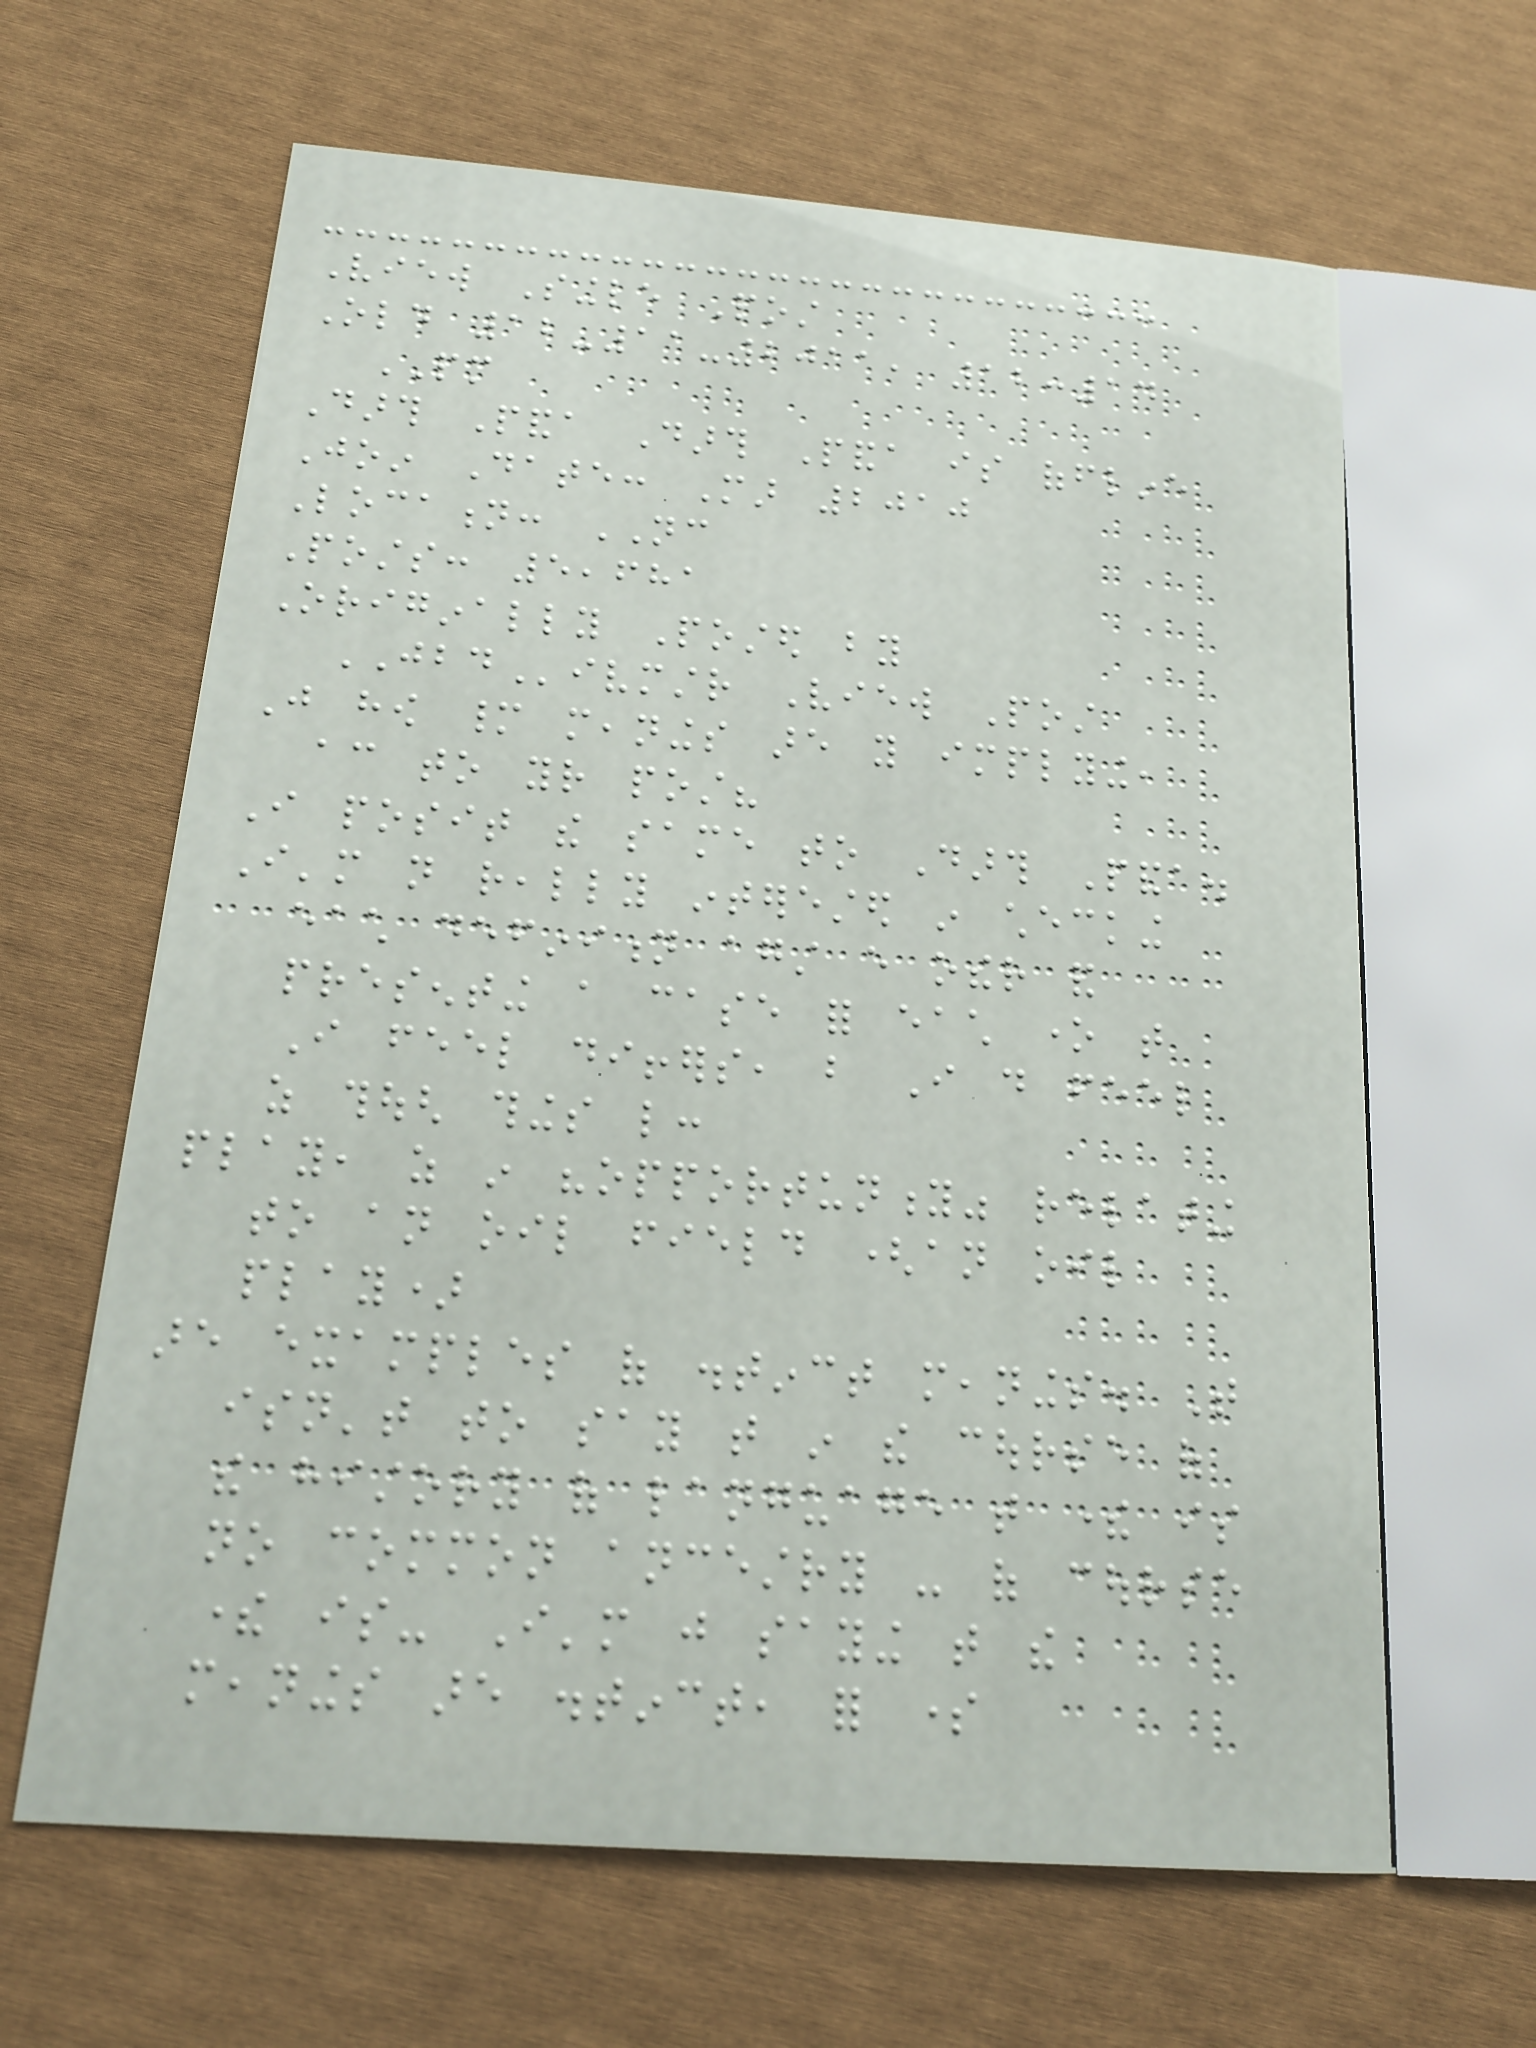View Single Post
Old 12-11-2011, 12:14
PM
Darth Panda Darth Panda is offline
Join Date: Mar 2010
Location: NC
Posts: 5,681
Originally Posted by
JBDivmstr View Post
Just how many meanings are you implying,
according to your post?
I posit the same to Darth Panda.
I'm not really interested in checking
each definition against every other and
presenting a case for each one that
I feel differs, but I do feel
as though things like:
play, as in "opportunity" relating
to an oil field (an oil
play)
are examples of distinct meanings. That
isn't to say that in the course of
the history of language that there is
no common ancestry - of course
there is- I'm just saying that the
meanings are distinct, for some
